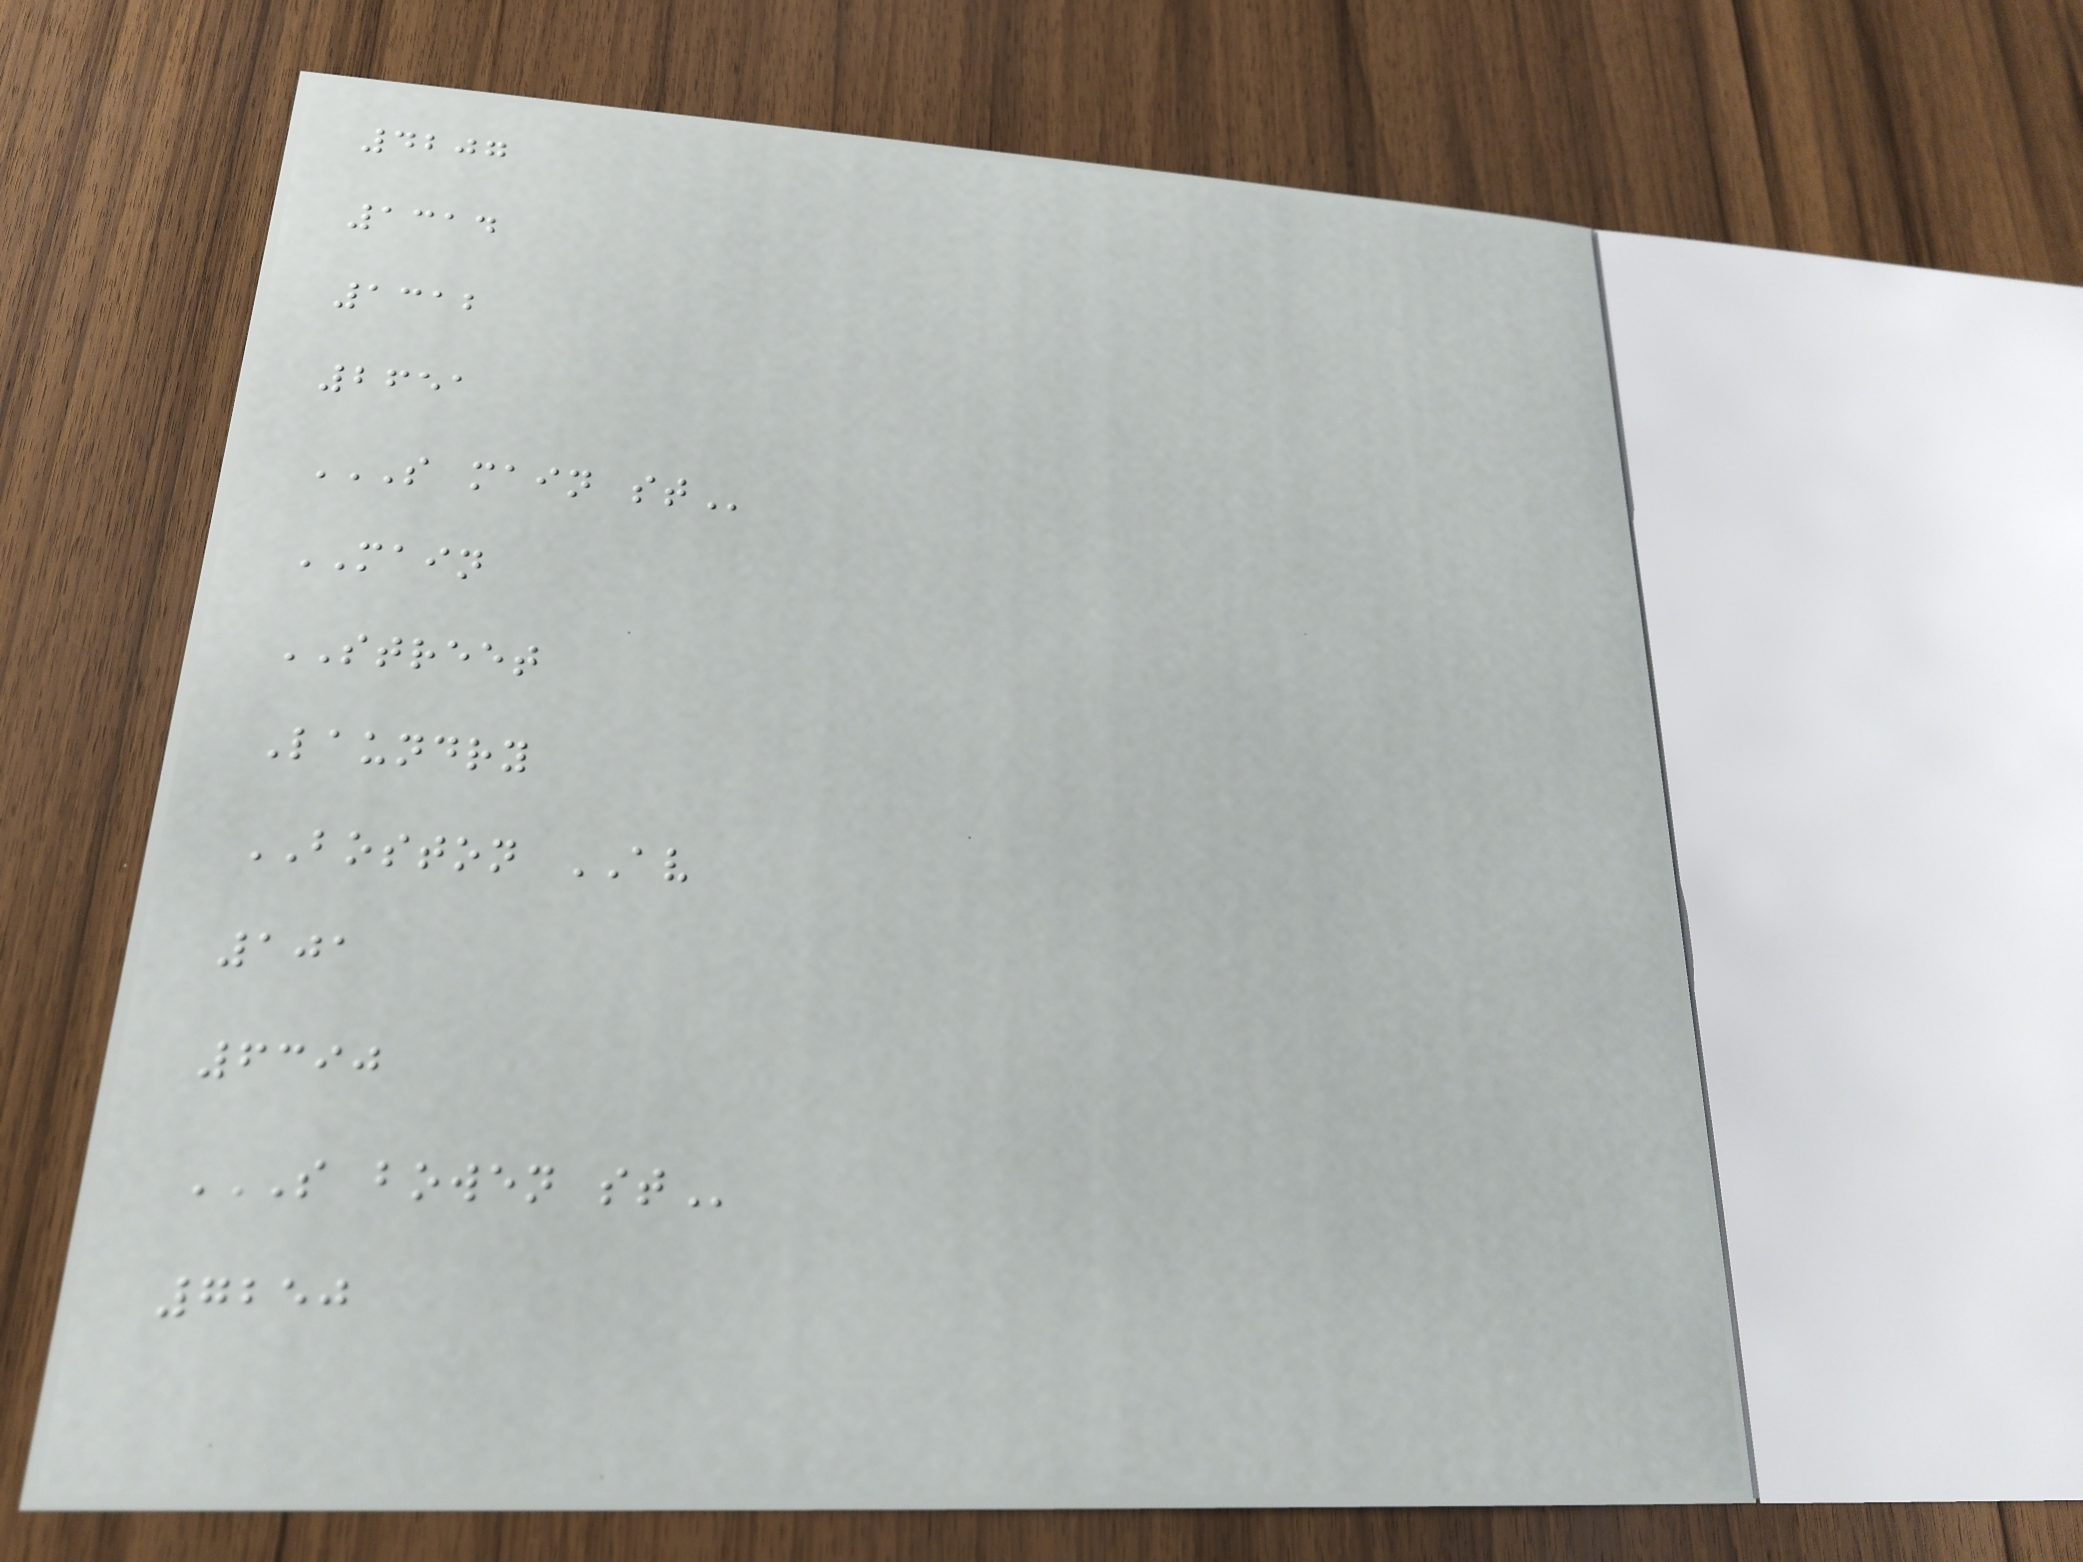4207
1314
1312
2651
S MAIN ST
MAIN
STREET
Laundry
BOSTON AV
101
6390
S BOWEN ST
7250
